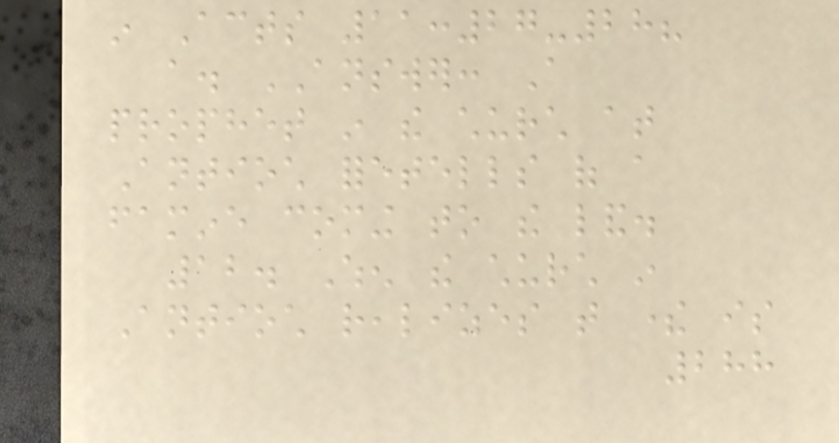in Acts 11:27-28?
a. ANSWER: A
prophet in the church at
Antioch foretells of a
famine coming to the land.
12. When the church in
Antioch realizes that there is
288
